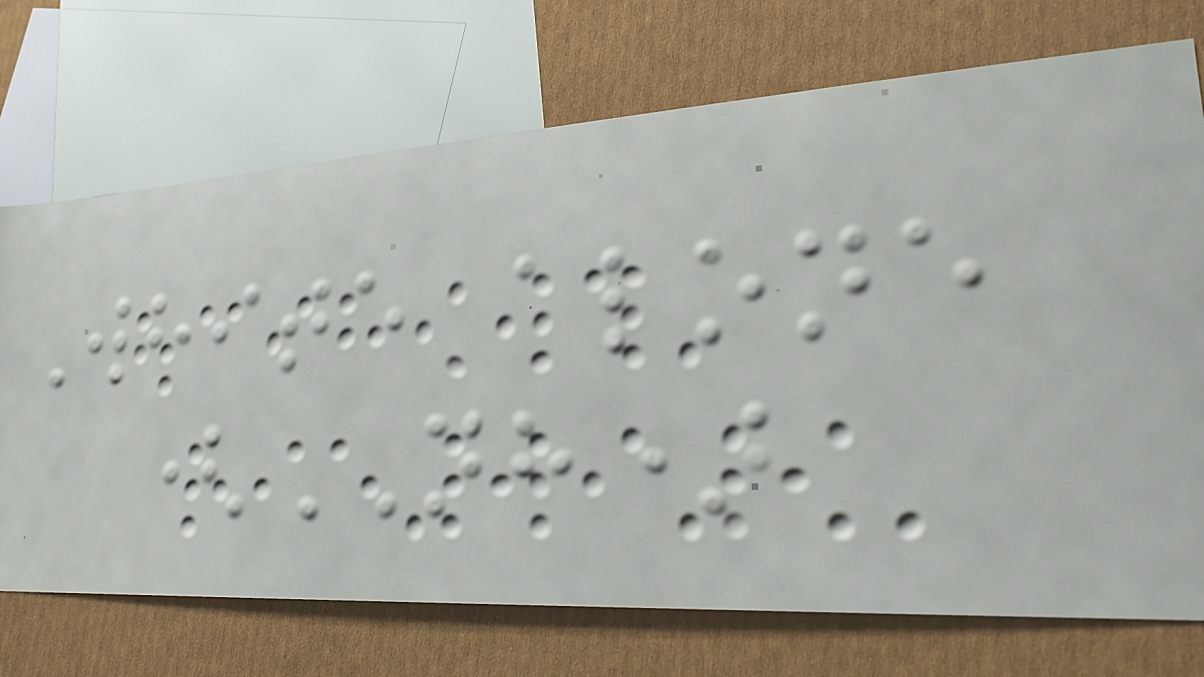White alone
(NH)
